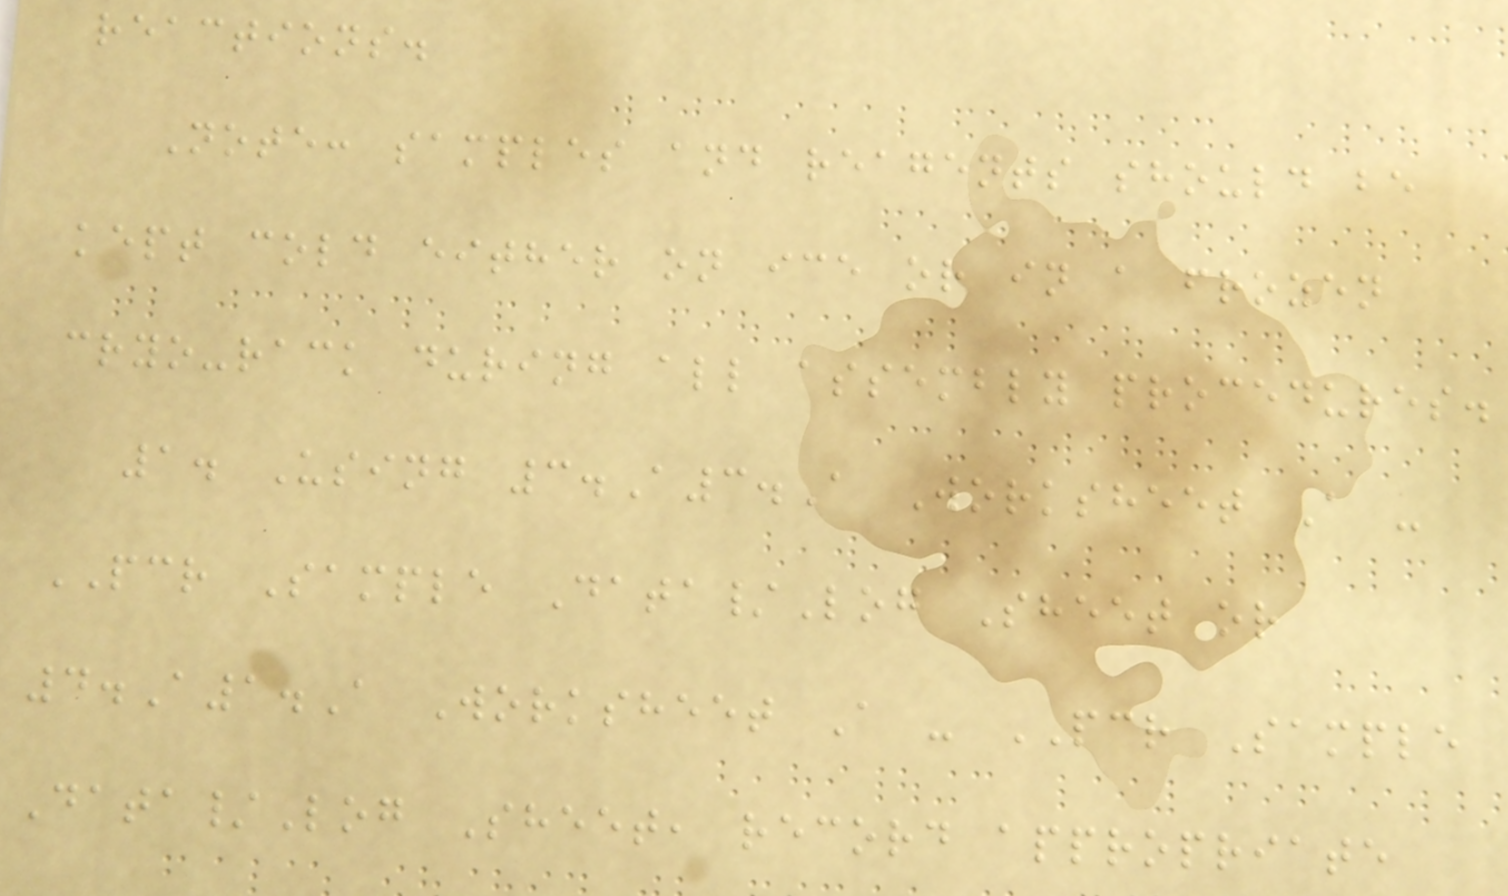reactions.
Note: samples and reagents should be
kept cold either on ice or in a frozen
cryo-rack during all assembly procedures.
1. Using 3.A3.A Worksheet A -
PCR Sample Data/Log Sheet or
4.A1.A Worksheet A - PCR Sample
Data/Log Sheet, record appropriate
